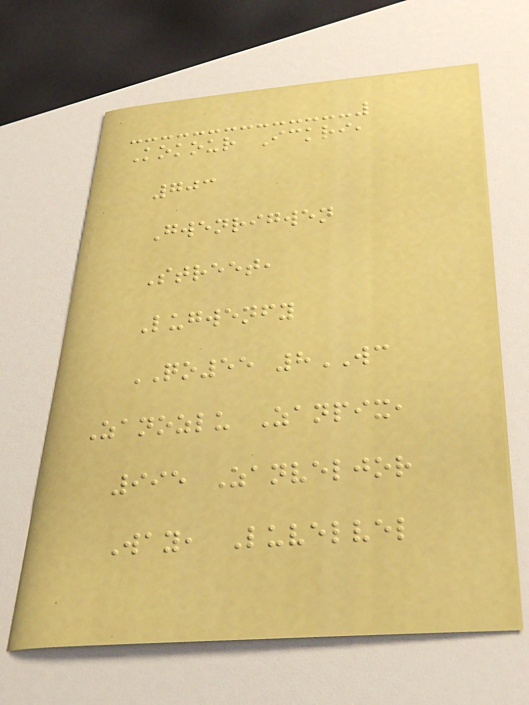Kokour Ickri,
703
Gwenrigwen
Street,
Lugwenfy
QO55 8WC
Zanozlu Zanpix,
995 Zanveljor
Way, Luvelvel
